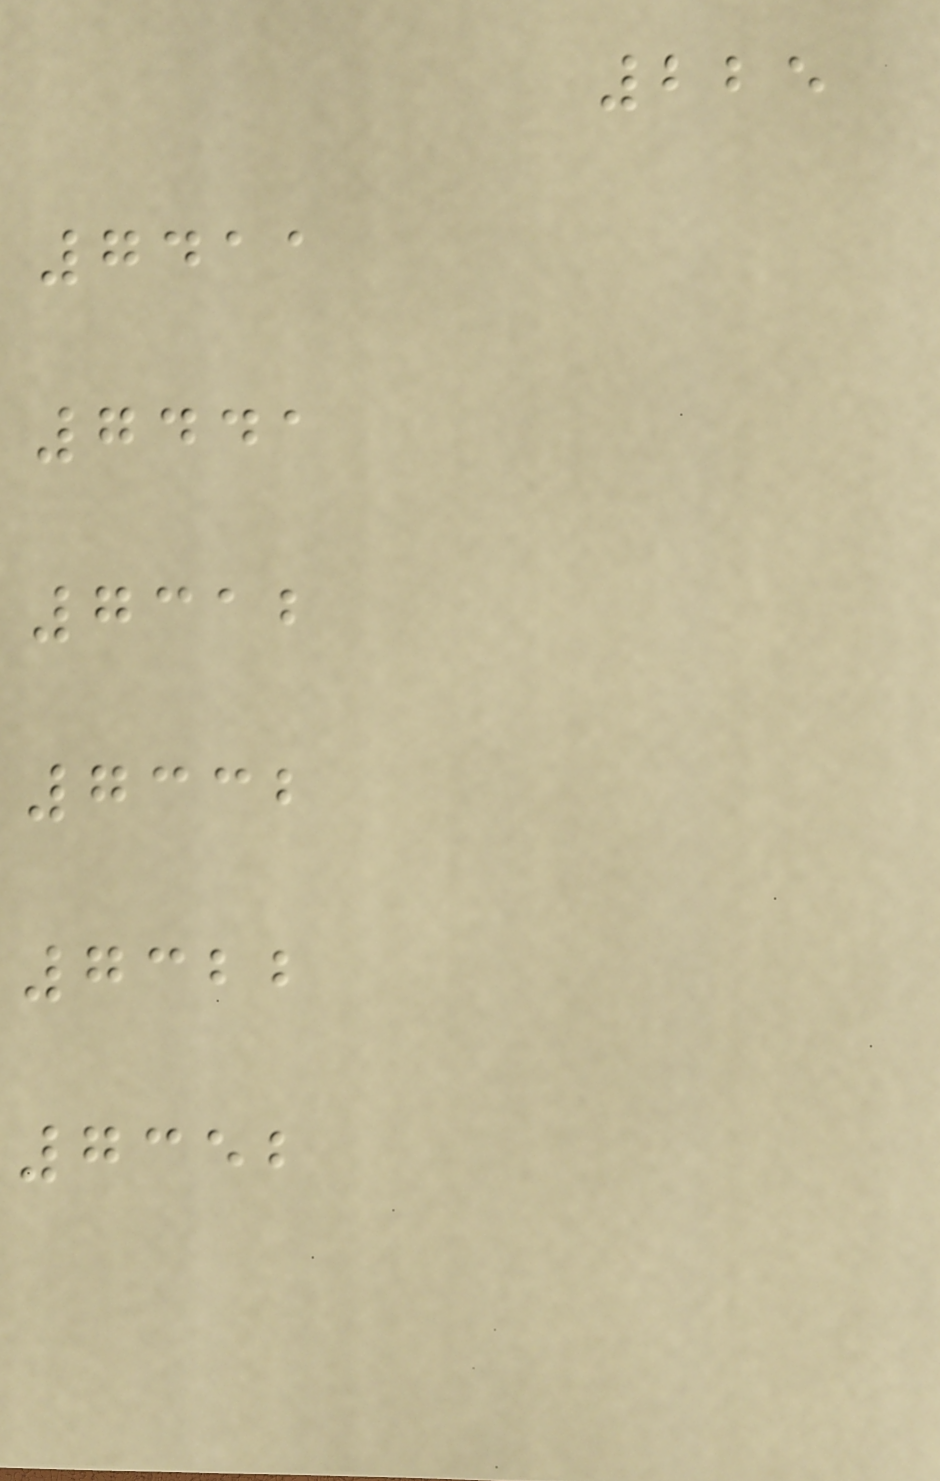225
7411
7441
7312
7332
7322
7352
